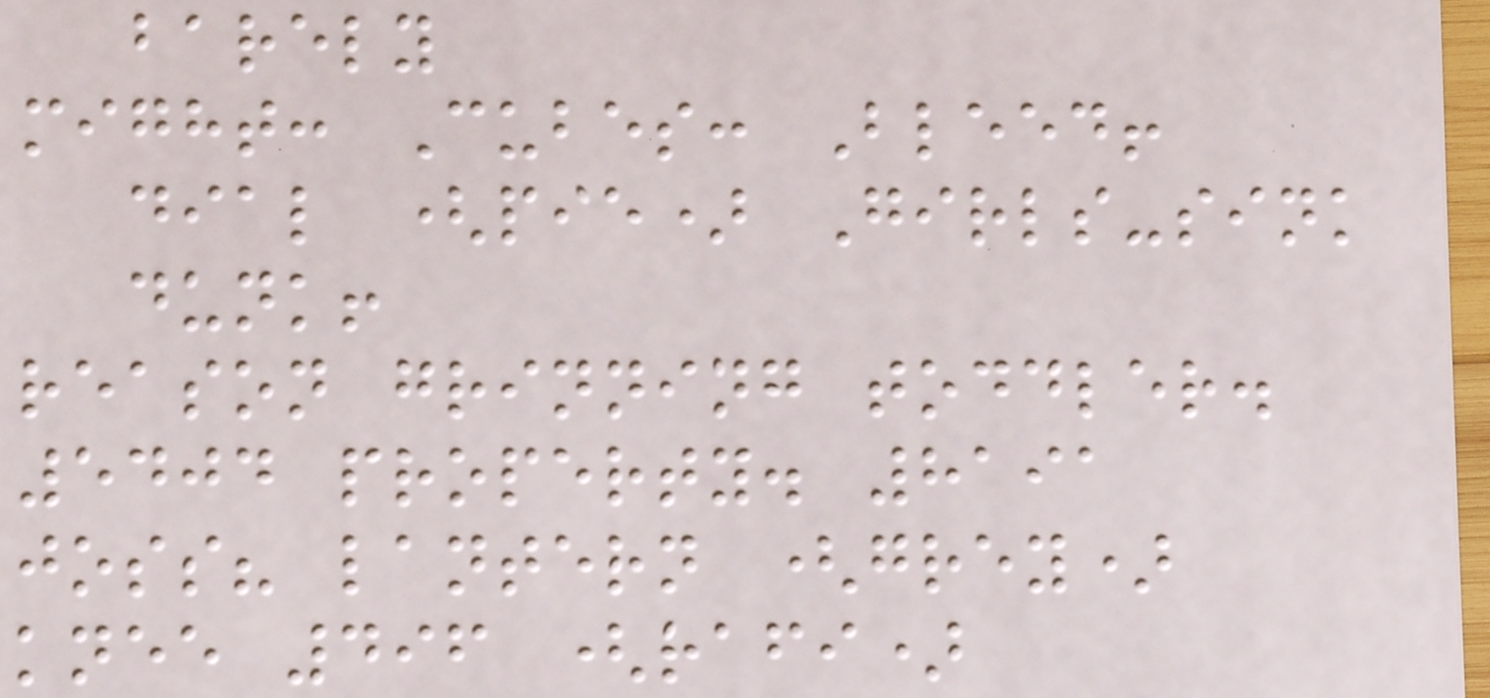barely
might: Cubes: Bleed!
dial (pie) Girls-sink
dunk!
reason grinning toddler.
5404 property. 8191
joss? lantern (grey)
knee 496 (rafi)
